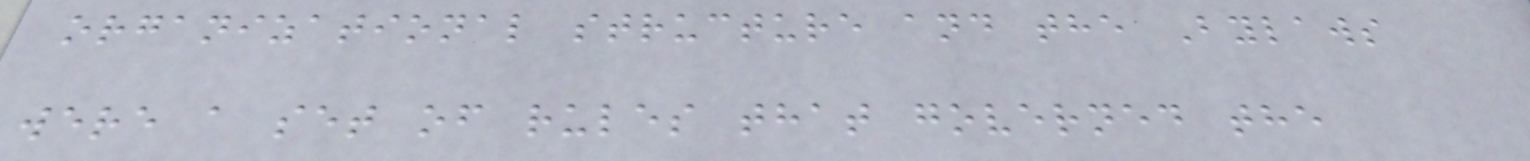organizational structure and the Bylaws
were a set of rules that governed the
